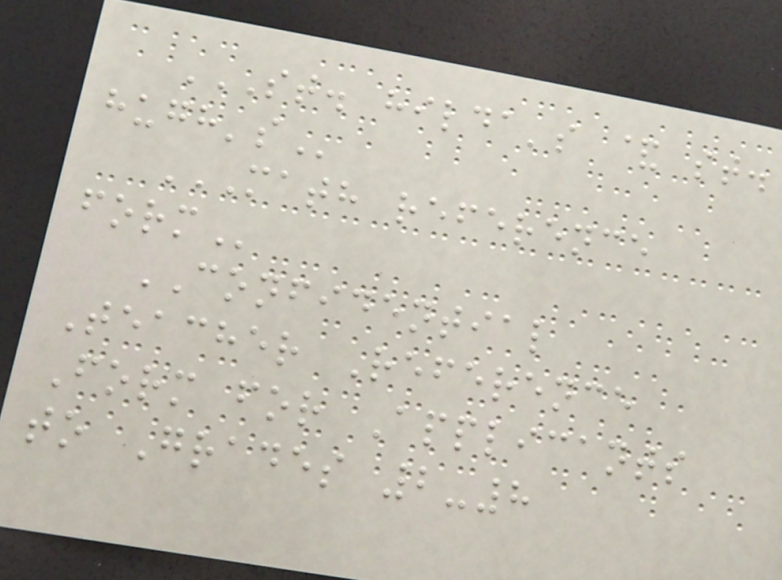ST. HILDA'S & ST.
HUGH'S
MATH REFERENCE
FORM
CONFIDENTIAL
Teacher Reference
Form for Applicants
to Grades 2-8
